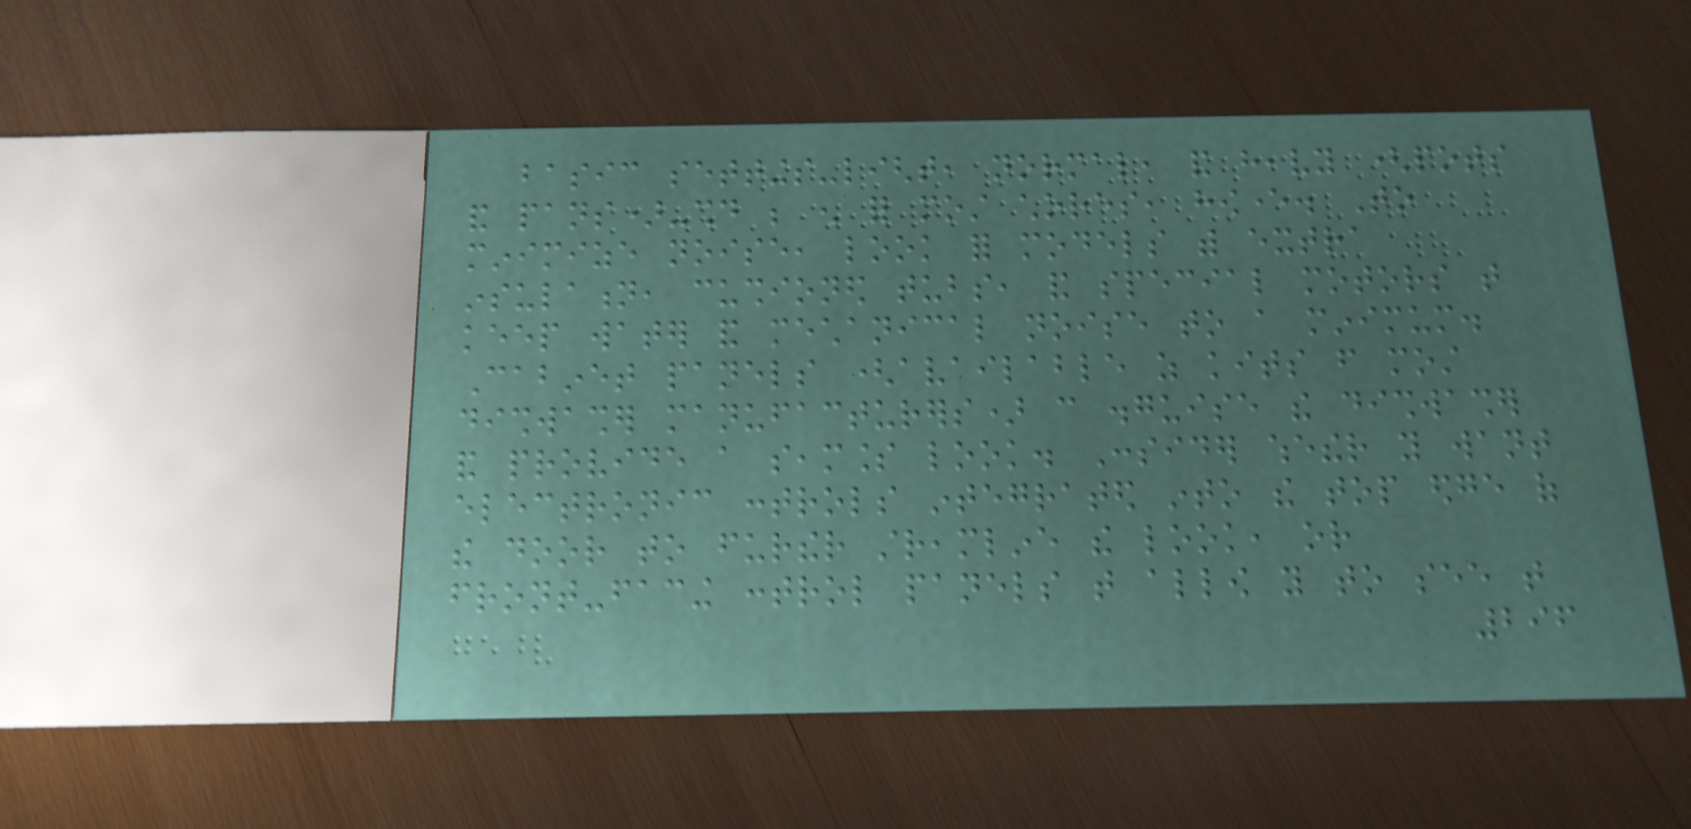basic settings-light, normal, and heavy (pots
and pans)-should be enough for most chores, however. To
minimize noise, look for models with extra
insulation, cushioned tubs, and special motors that
keep water and mechanical noise to a minimum.
Cabinet panels (available as kits from most
dishwasher manufacturers) can disguise the dishwasher
and provide a seamless look. Consider whether you want
electronic controls integrated into the top edge of
the door to further streamline the look, or
front-facing control panels that allow you to see that
296
